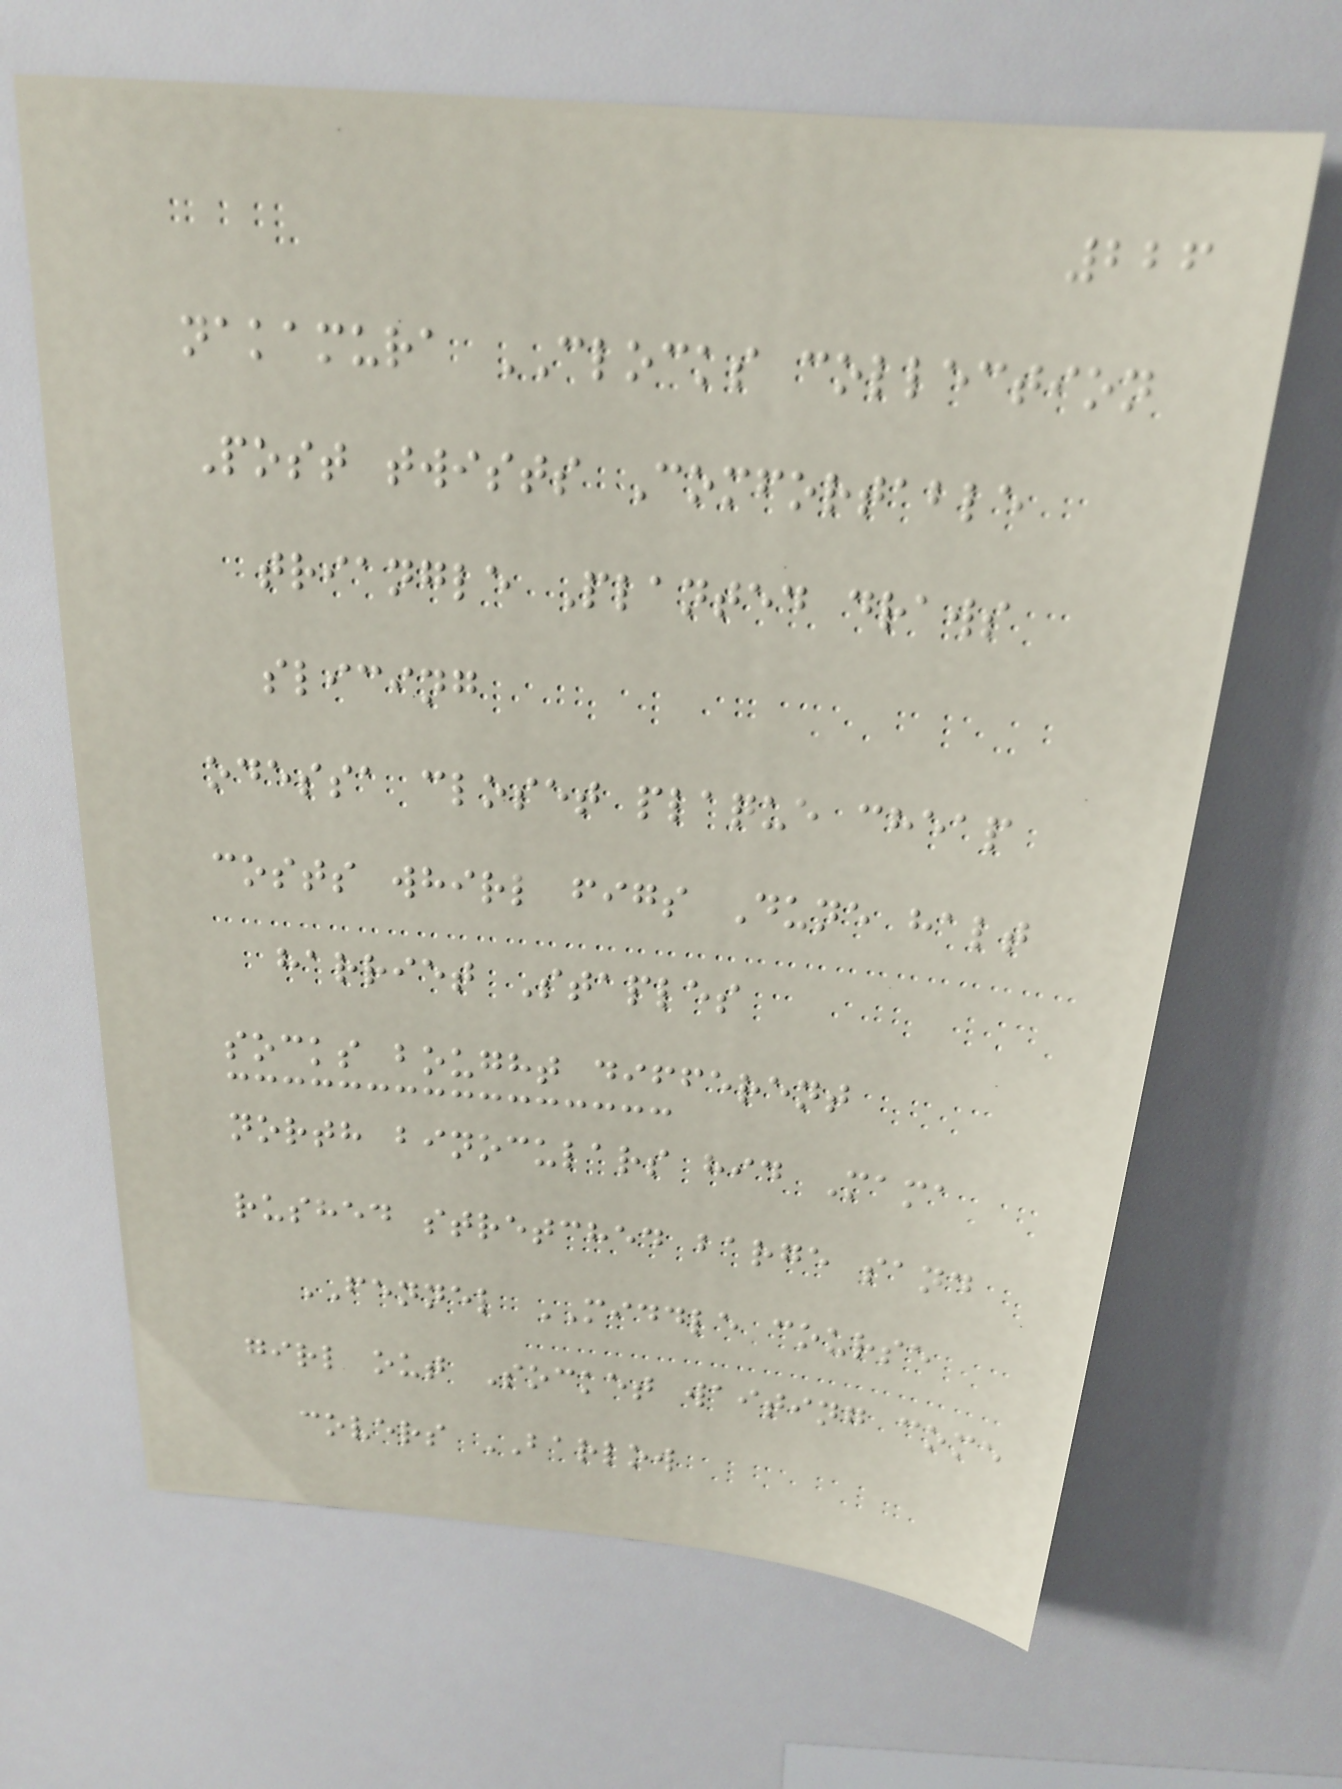226
nakamura CLOCKS collection
Post twists Comfortable
triangle Planted draws
slicing
odessa closet plaque cheap
costs whirl figs Dune halt
harriet Staples
socks bought different
north binoculars hid Mama
rushed stretched barge sand
FENNEL MIDDLE course
girl out Socket waiting come
covers BARLOW
